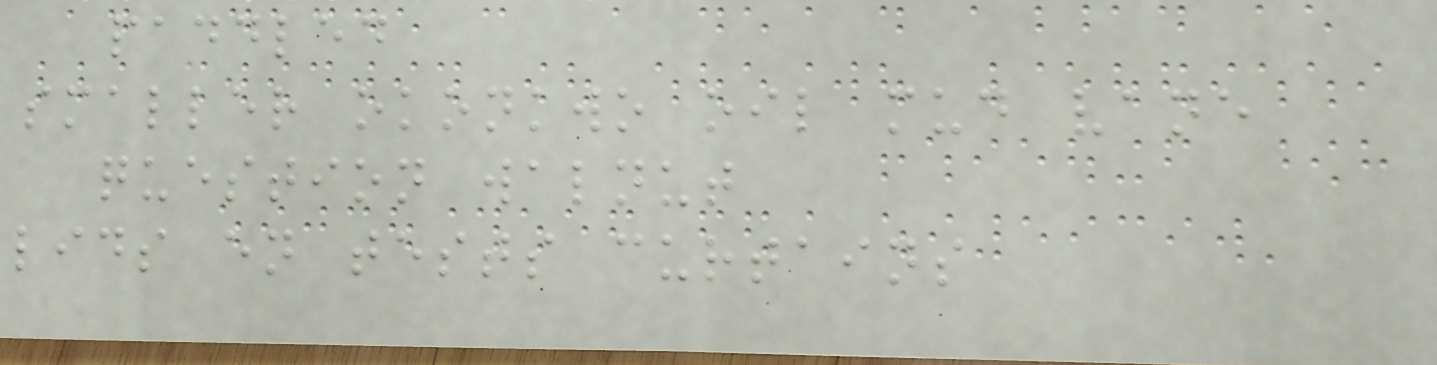paddled
smaller okonkwo oil mud vane
question walnut
lids en tests curtains
